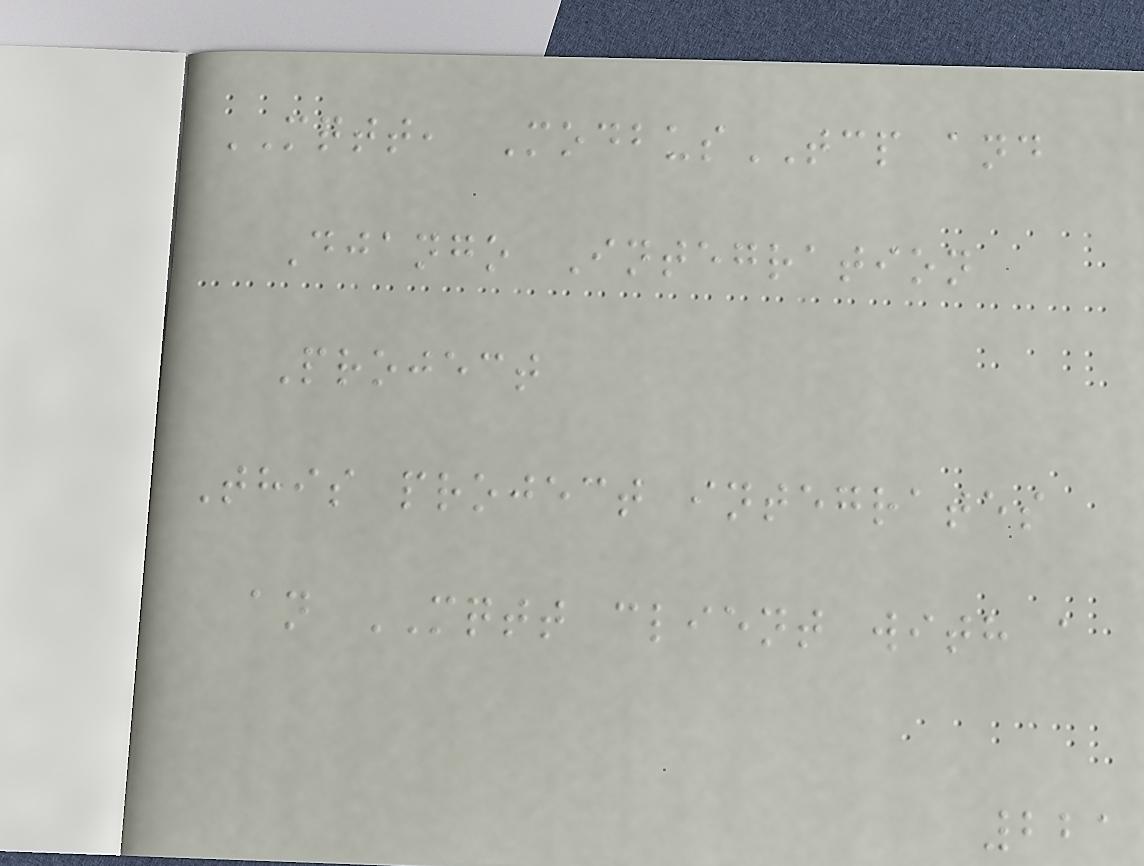MQTT, ModbusTCP and
Django Integration
Project
This project integrates
an MQTT client with a
221
